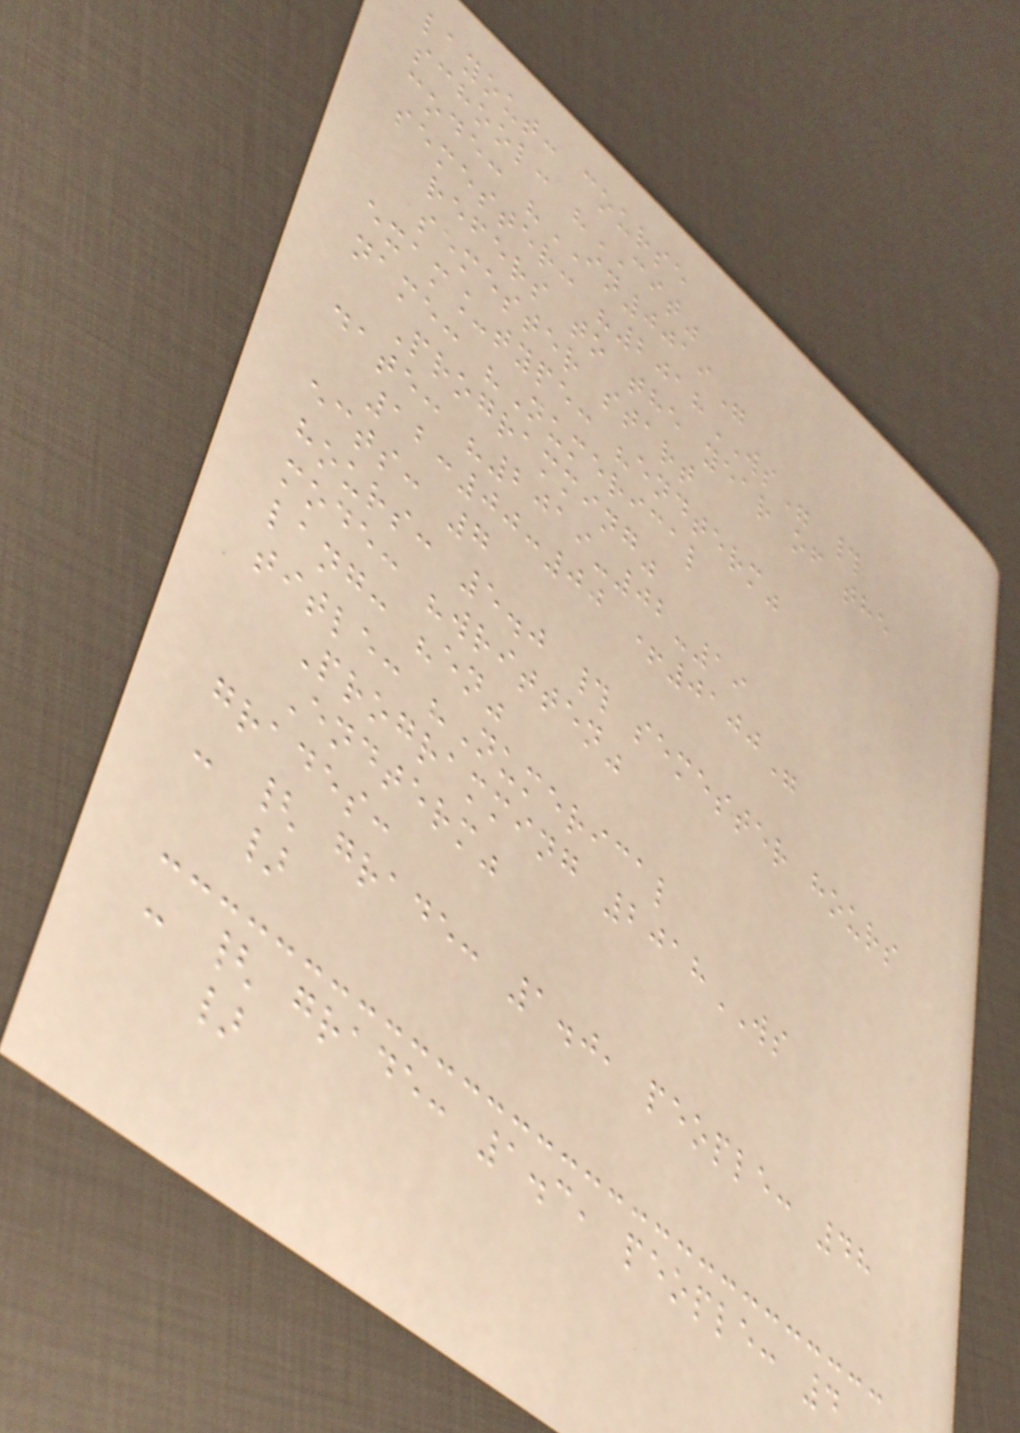layout: course
school: "CIT"
code: "IN0019"
semester: "2018WS" #
refers to the year of the
semester start
exam_type: "endterm"
name: "Numerical
Programming"
date: "2019-02-19
12:00:00 +0100"
ects: 7
hours: 5.0 # semester hours
mode: "written"
lang: "en"
title: "Numerical
Programming 2018WS
Endterm"
grades:
- { grade: 1.0, people: 48
}
- { grade: 1.3, people: 4
}
